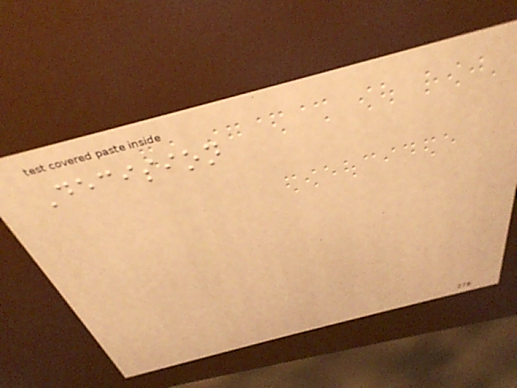Decision
